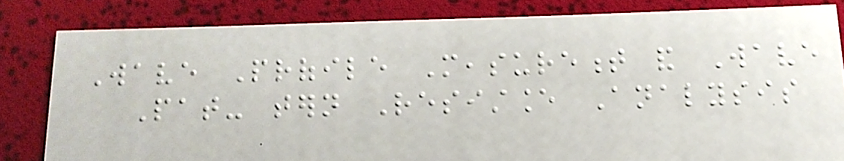Wave Profile Measurement and Wave
Pat- tern Resistance Analysis
